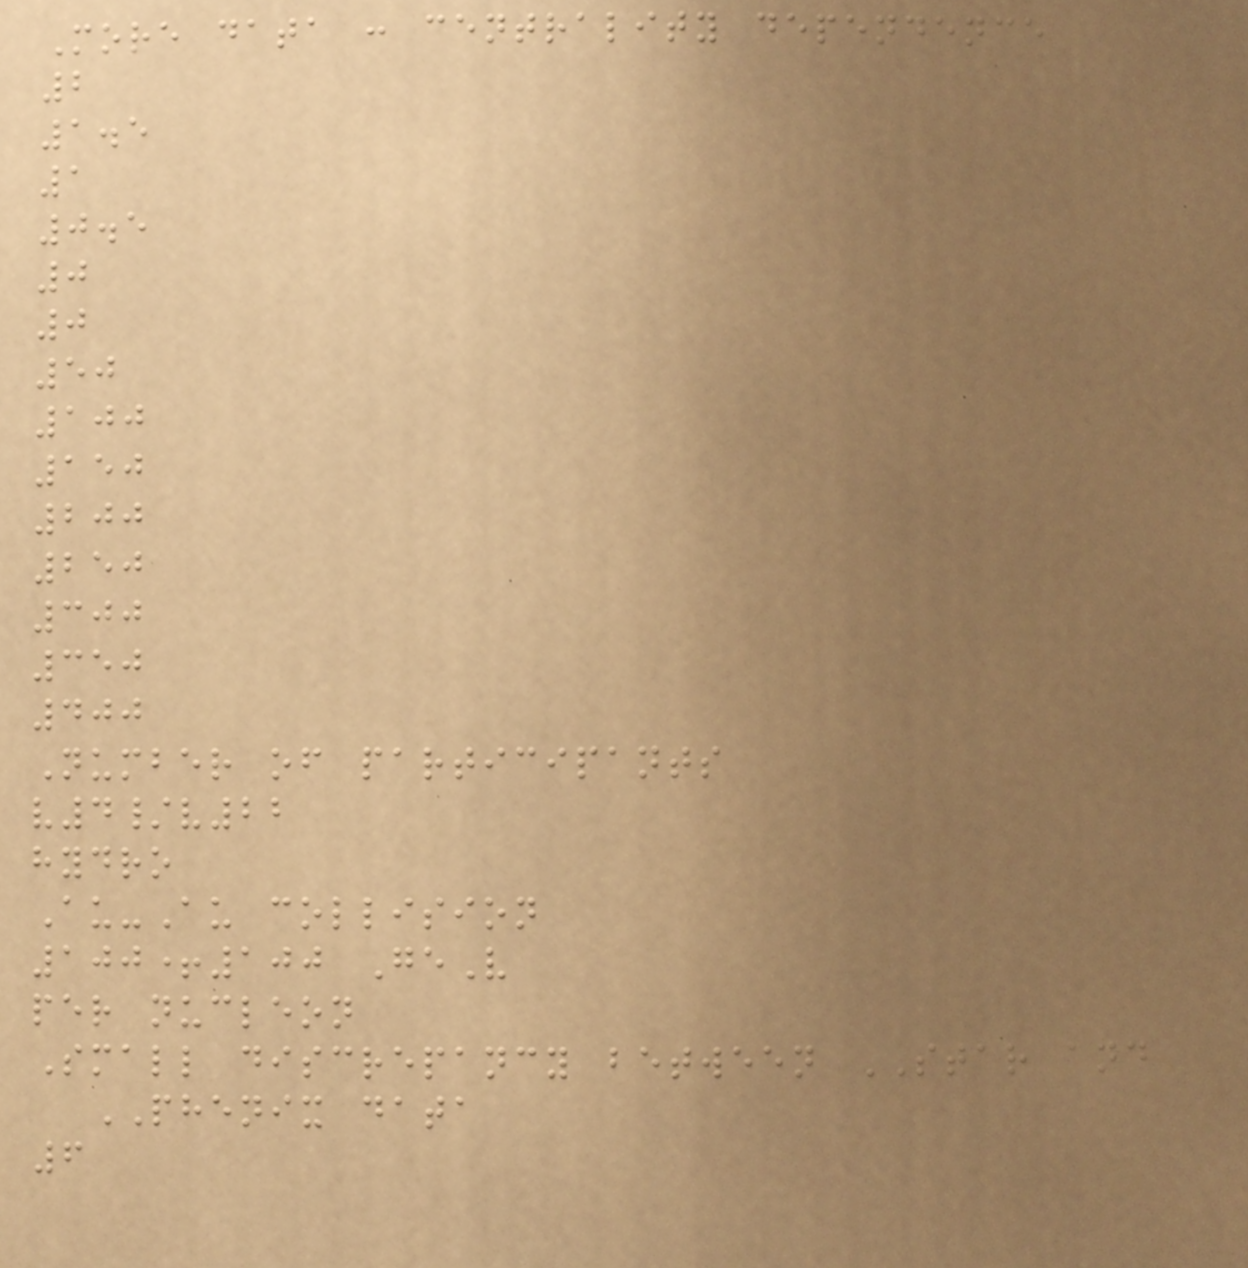More data : centrality dependence
2
1.5
1
0.5
0
0
50
100
150
200
250
300
350
400
Number of participants
v4/v22
hydro
Au-Au collision
100+100 GeV
per nucleon
Small discrepancy between STAR and
PHENIX data
6
